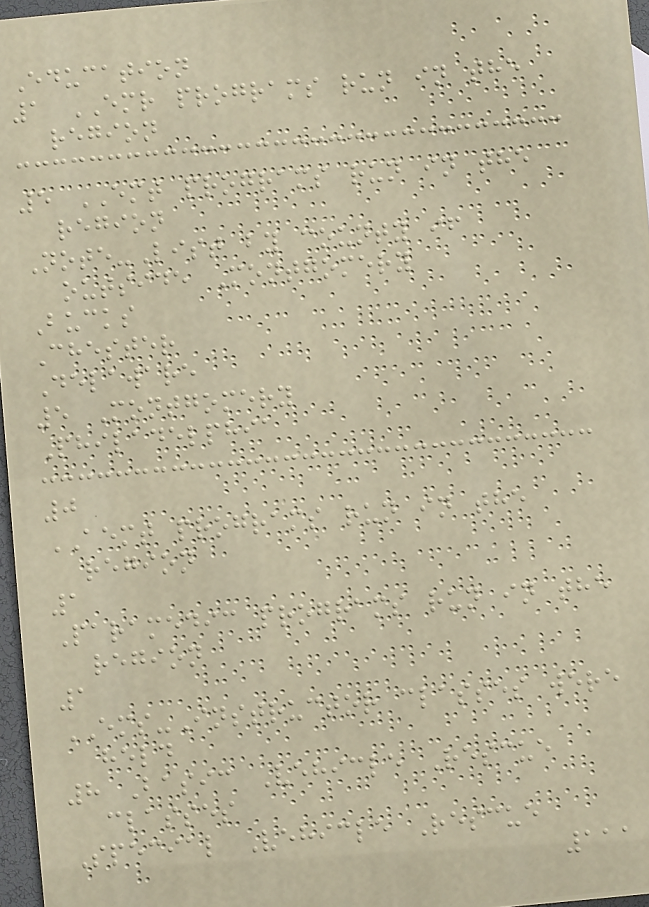Education
1 EMR programs run in the
region
5 EMT programs run in the
region
Note-List by county if
outside Montgomery
Bucks
Chester
Delaware
5 Montgomery
Philadelphia
0
AEMT programs run in the
region
1
Paramedic programs run in the
region
1
EMS-Instructor classes were
held
8 Basic Vehicle Rescue
classes
Special Vehicle Rescue
111
